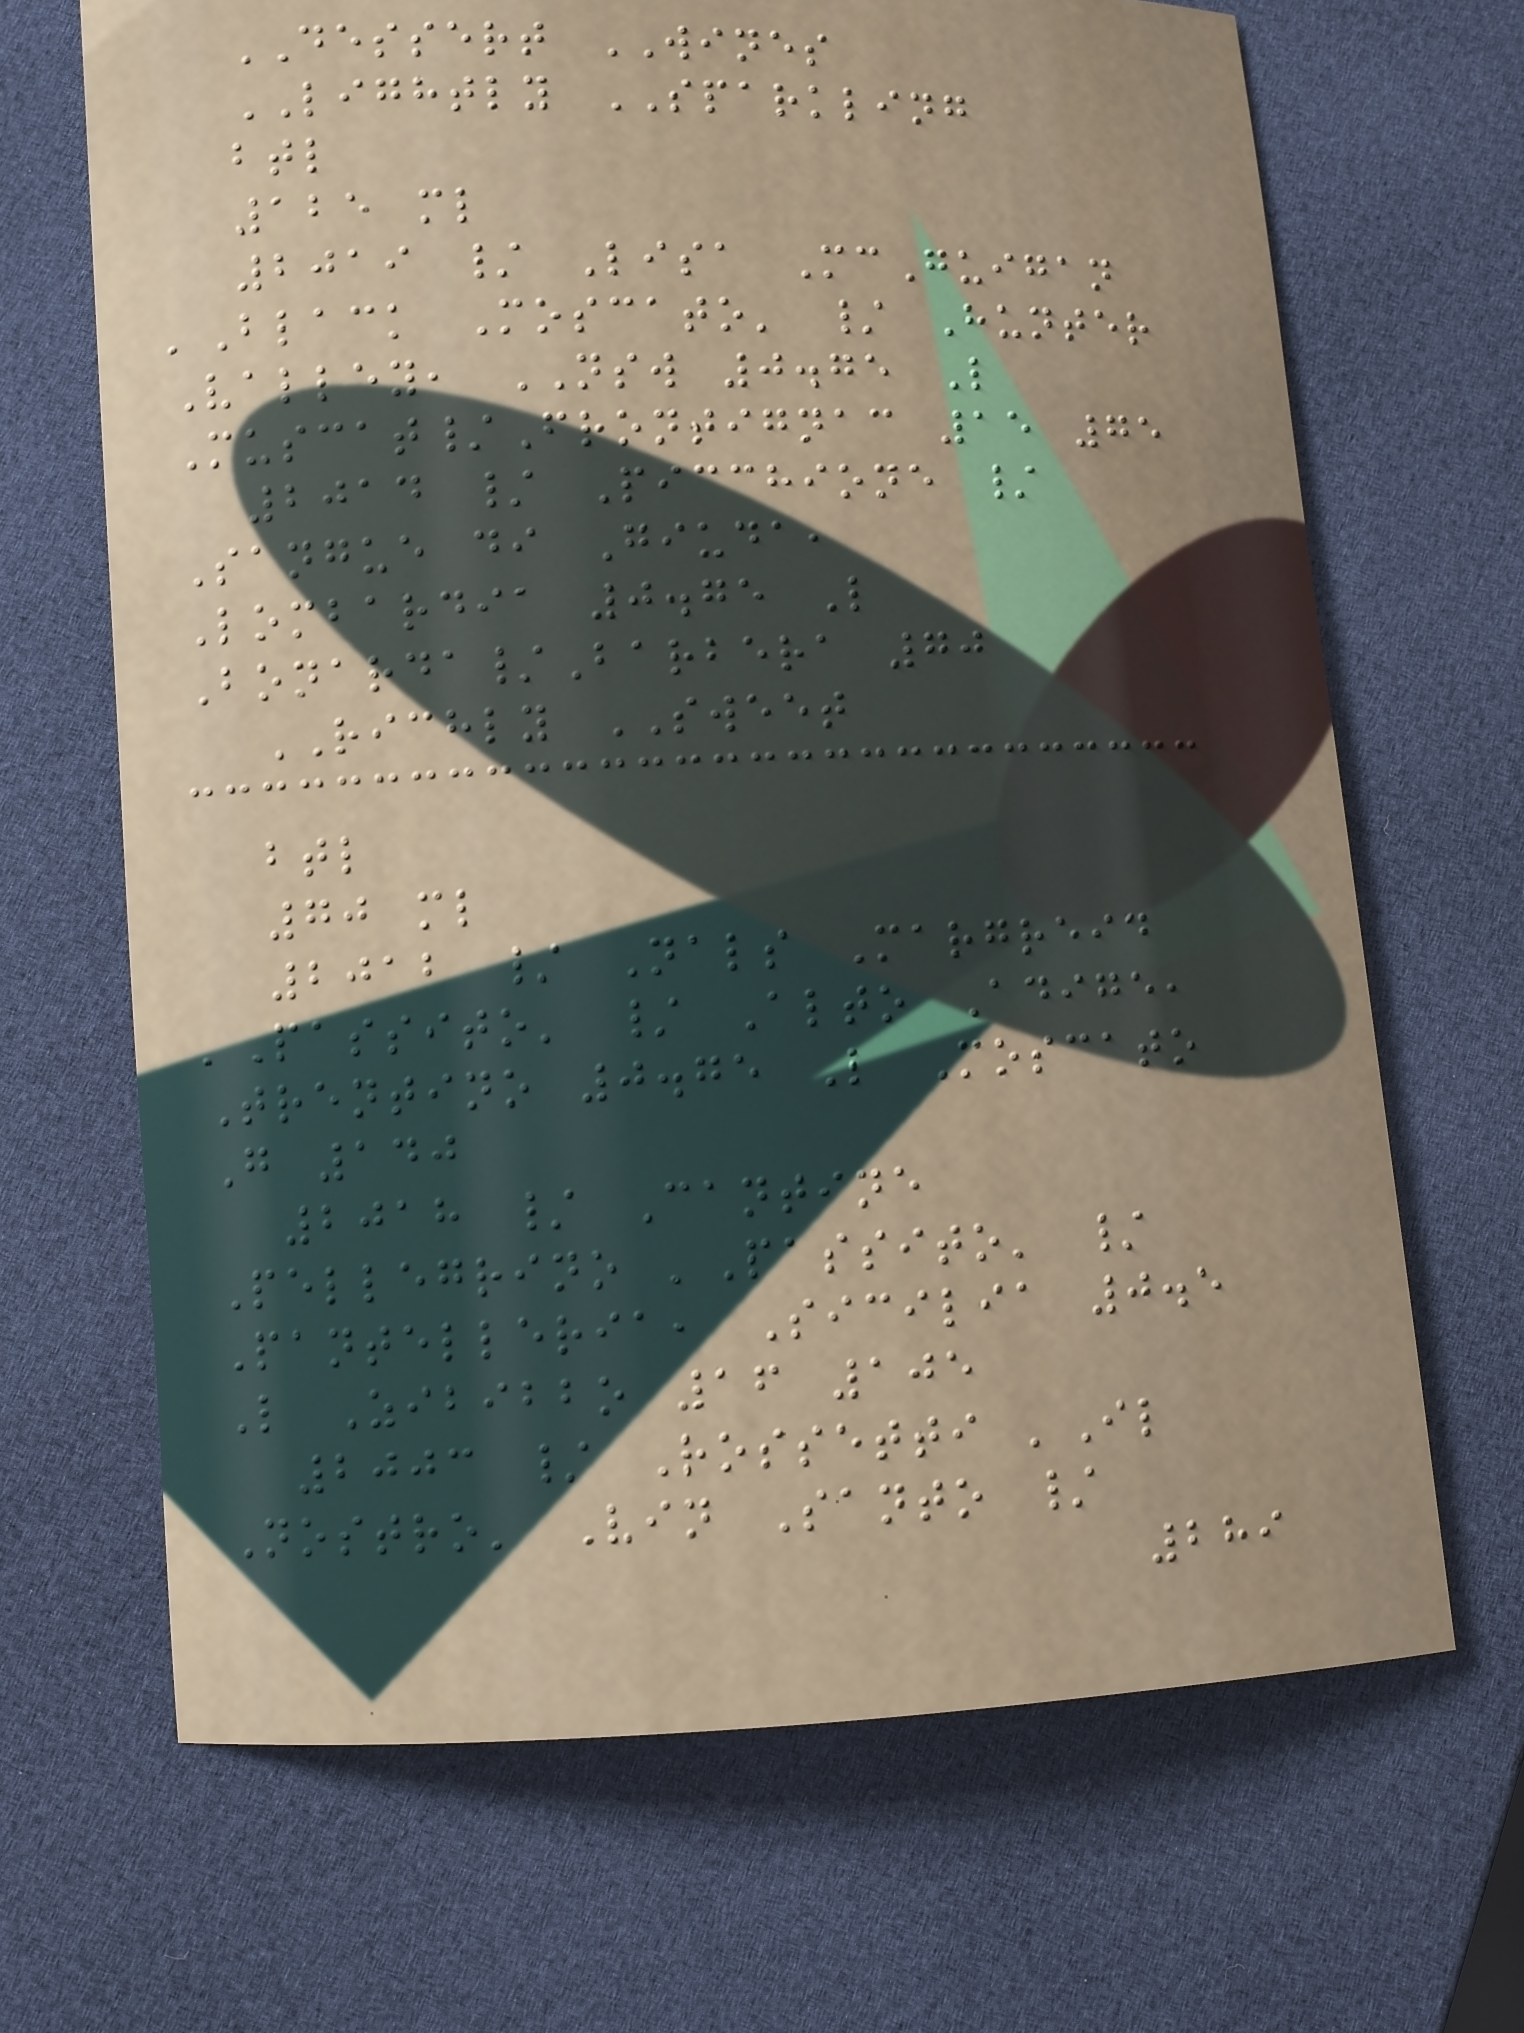DESSERT WINES
LIGHTLY SPARKLING
btl
125 ml
2019 / Lisa McGuigan
'Black Moscato' / Hunter
Valley, NSW 0.75 L
Muscat/Frontignac 15 75
2014 / Picchione /
Sangue di Giuda,
Lombardia 0.75 L
Bonarda/Barbera 70
RICHLY SWEET
btl
70 ml
2012 / Nals Margreid
'Passito' / Alto Adige,
Trentino 0.75 L Moscato
G 140
2018 / Cantine
Pellegrino 'Passito' /
Pantelleria, Sicilia 0.5
L Zibibbo 16 105
2003 / Rossetti 'Il
Nostro' Vin Santo /
289
